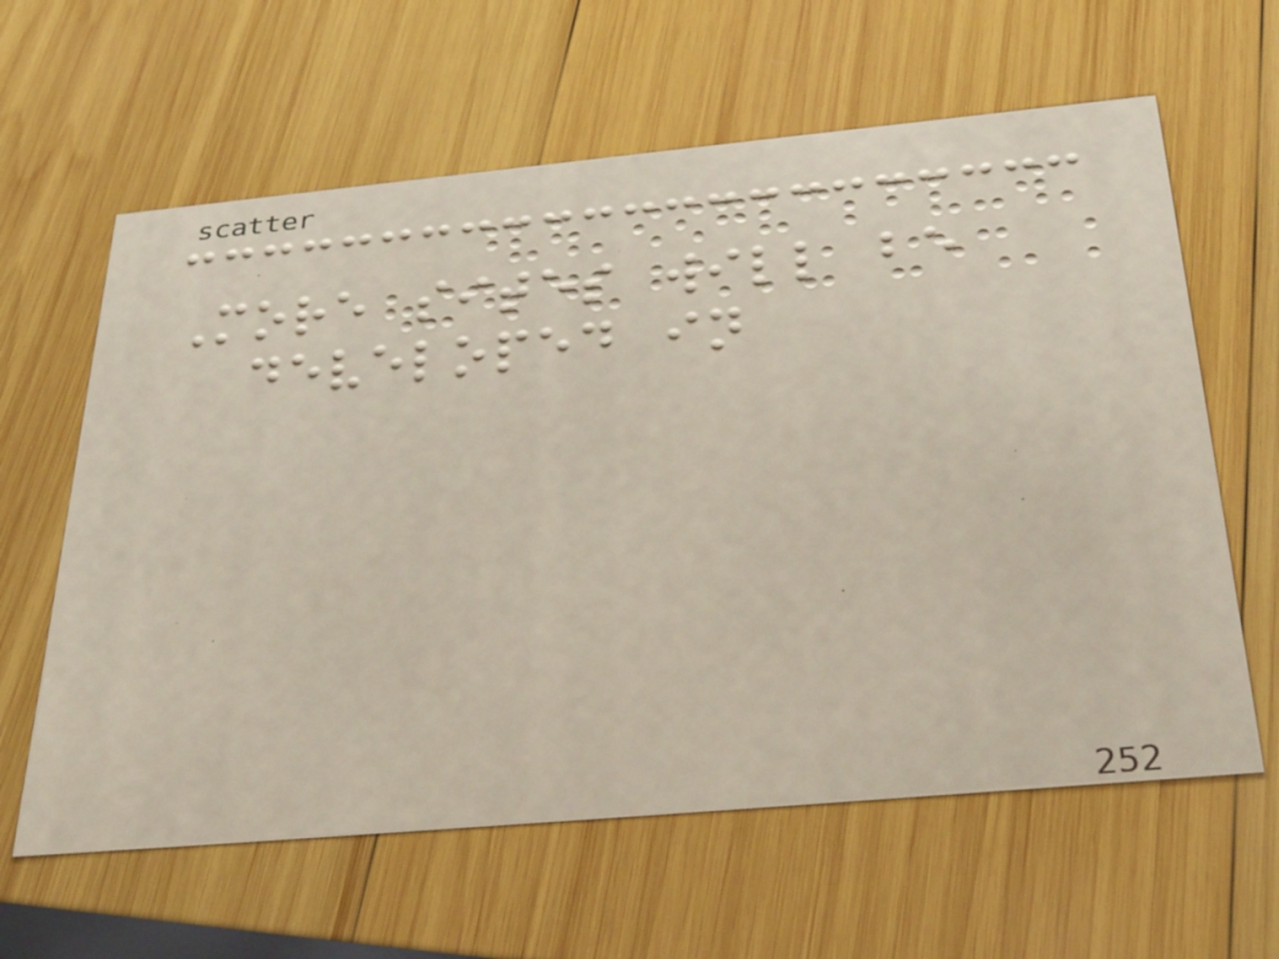More sites will be
developed in
